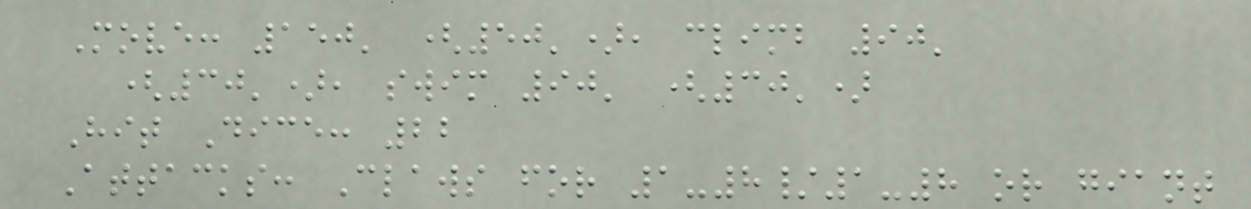Move: 150' (50'), climb 90'
(30'), swim 90' (30')
Hit Dice: 22
Attacks: Claws for 1-8/1-8 or giant
